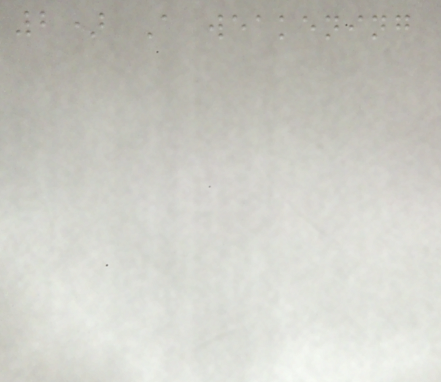2) A weakening
